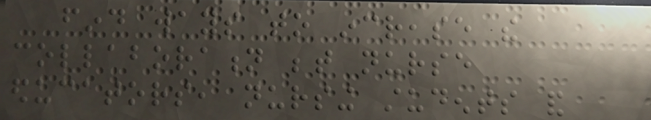find ways to increase the
collaboration between nurse
educators, nursing students and
